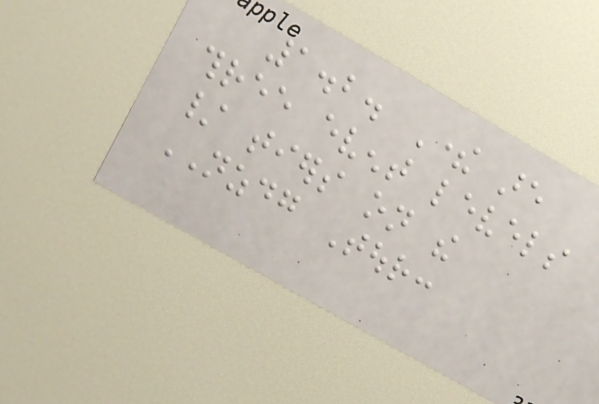1.2. There are
three event levels
/ tiers on the
NZDG Tour:
